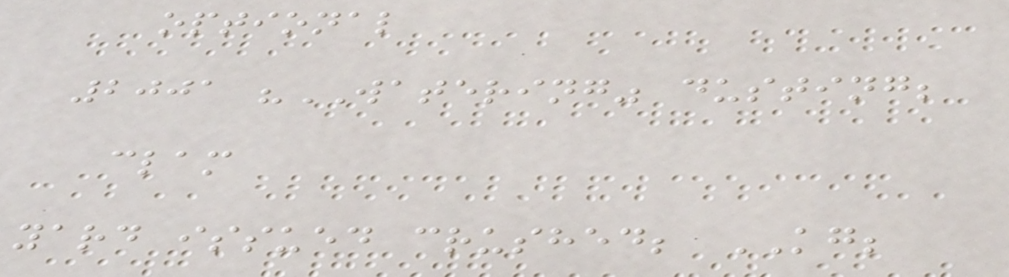optional
2001 "WATERING" dusting;
clam
yard issued crushed; KG;
